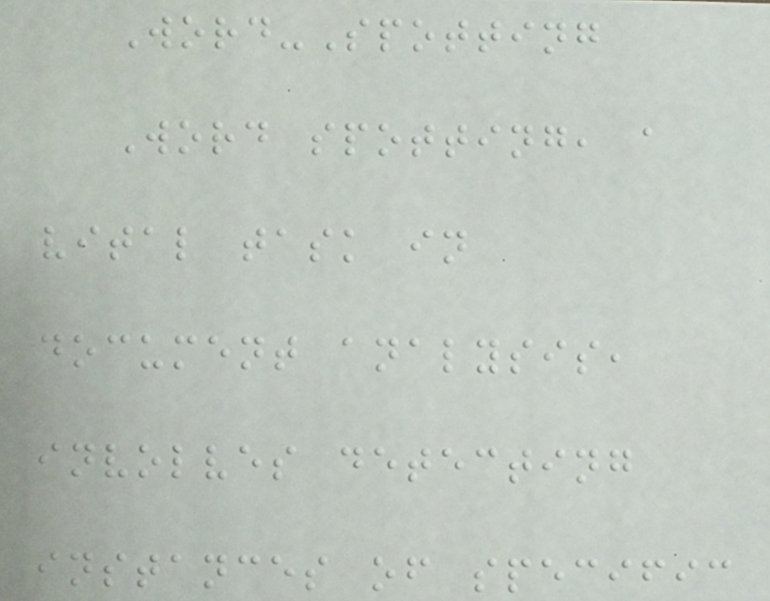Word-Spotting
Word spotting, a
vital task in
document analysis,
involves detecting
instances of specific
